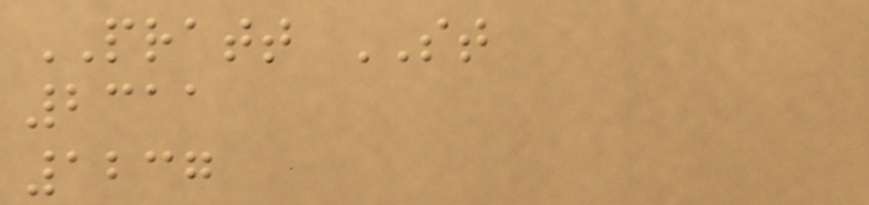PRATT ST
2311
1237
